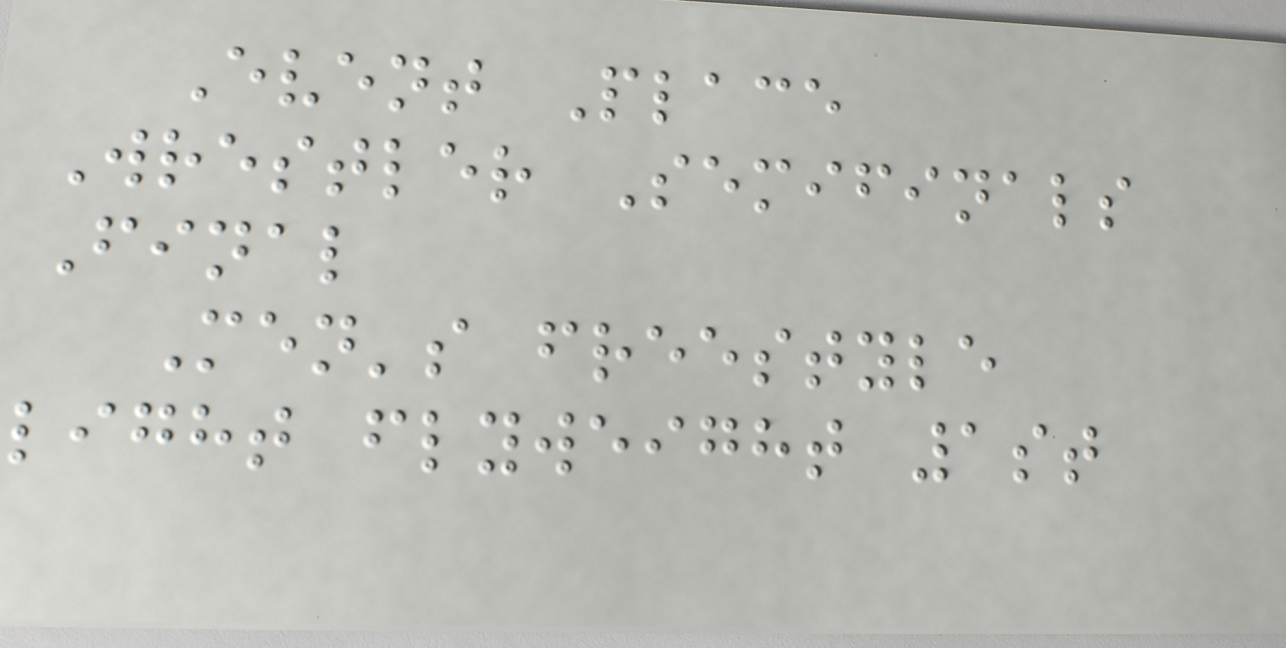Event Place
Wrestler Semifinals
Final
Men's freestyle
light flyweight 1st
